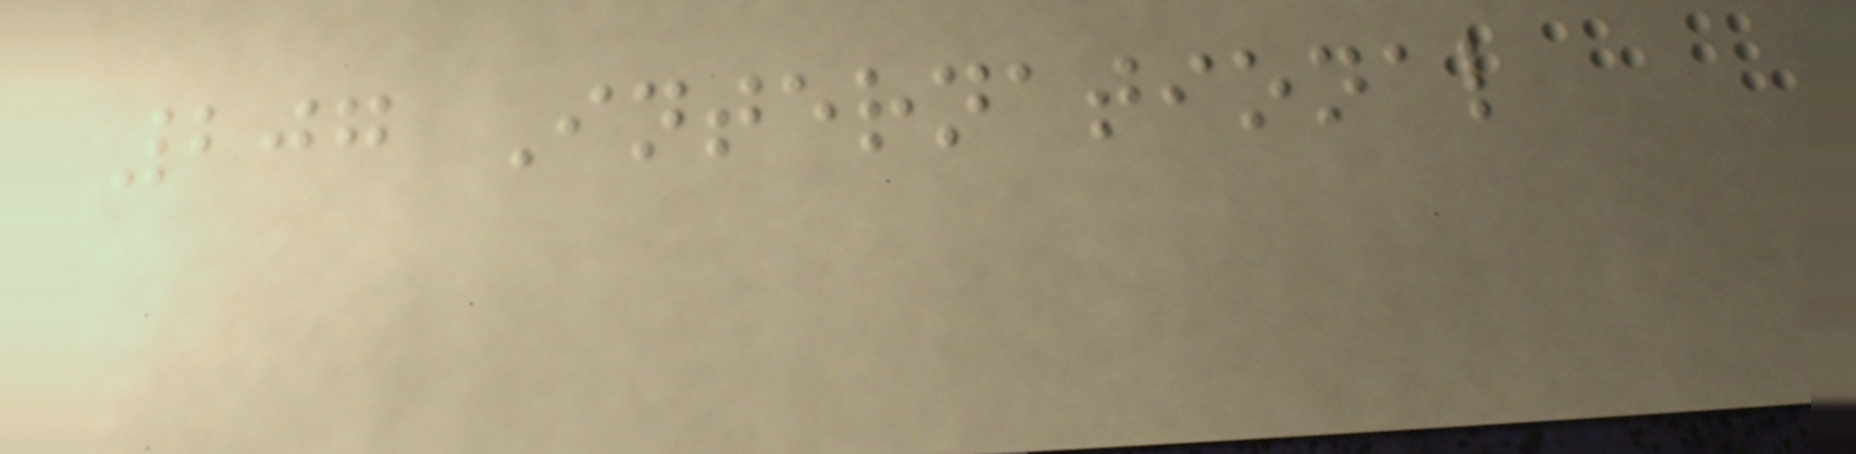207 International
